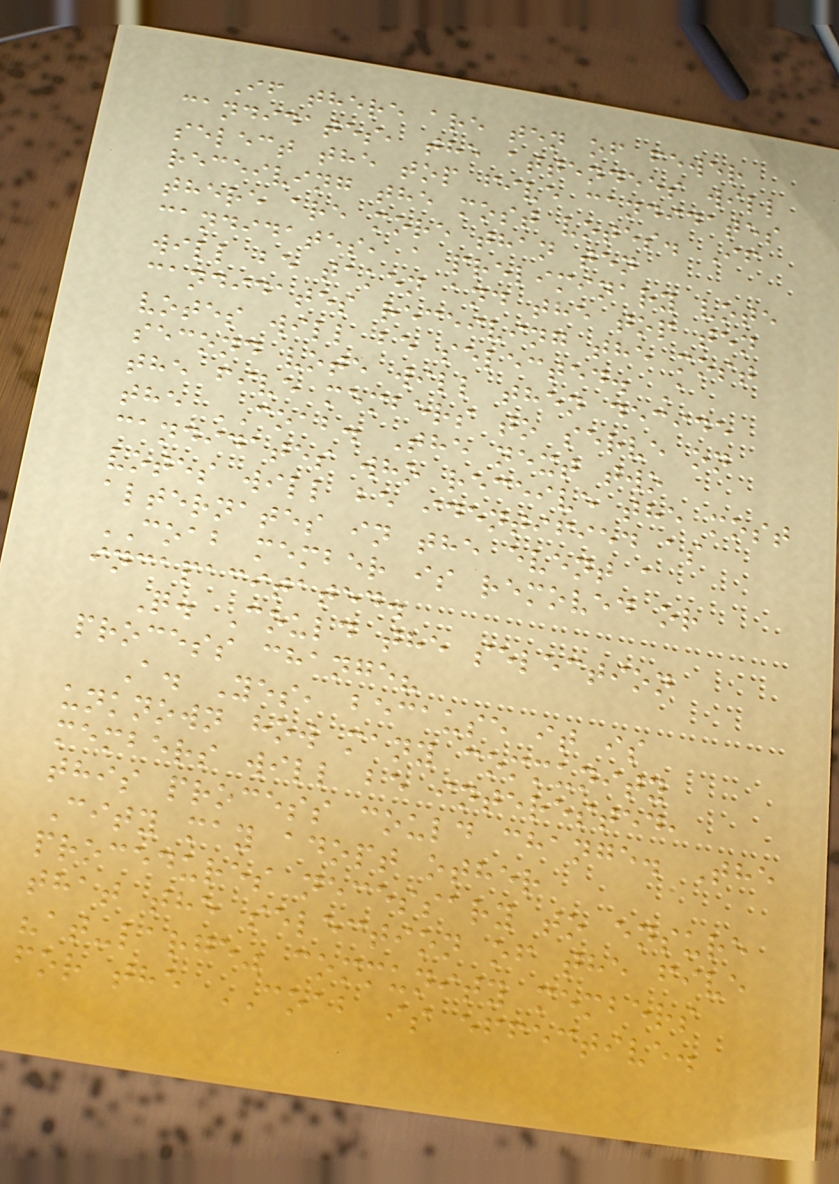If there are ten of fewer
candidates, the attendees will
select the top five candidates
receiving the most votes. If
there are more than ten
candidates, a preliminary vote
will be taken and the top ten
candidates receiving the most
votes will be selected. A
second vote will then decide
the five members to serve on
the COAB. The next two
candidates who receive the most
votes will be identified as
alternates in the event a
COAB member is removed or
incapacitated.
Q. Could the selection
process change?
A. Yes, because it is
unknown how many community
members will be interested,
this process could change. The
City may adopt other
procedures necessary to ensure
that the selection of the five
"at-large" community members
for the COAB is effective.
